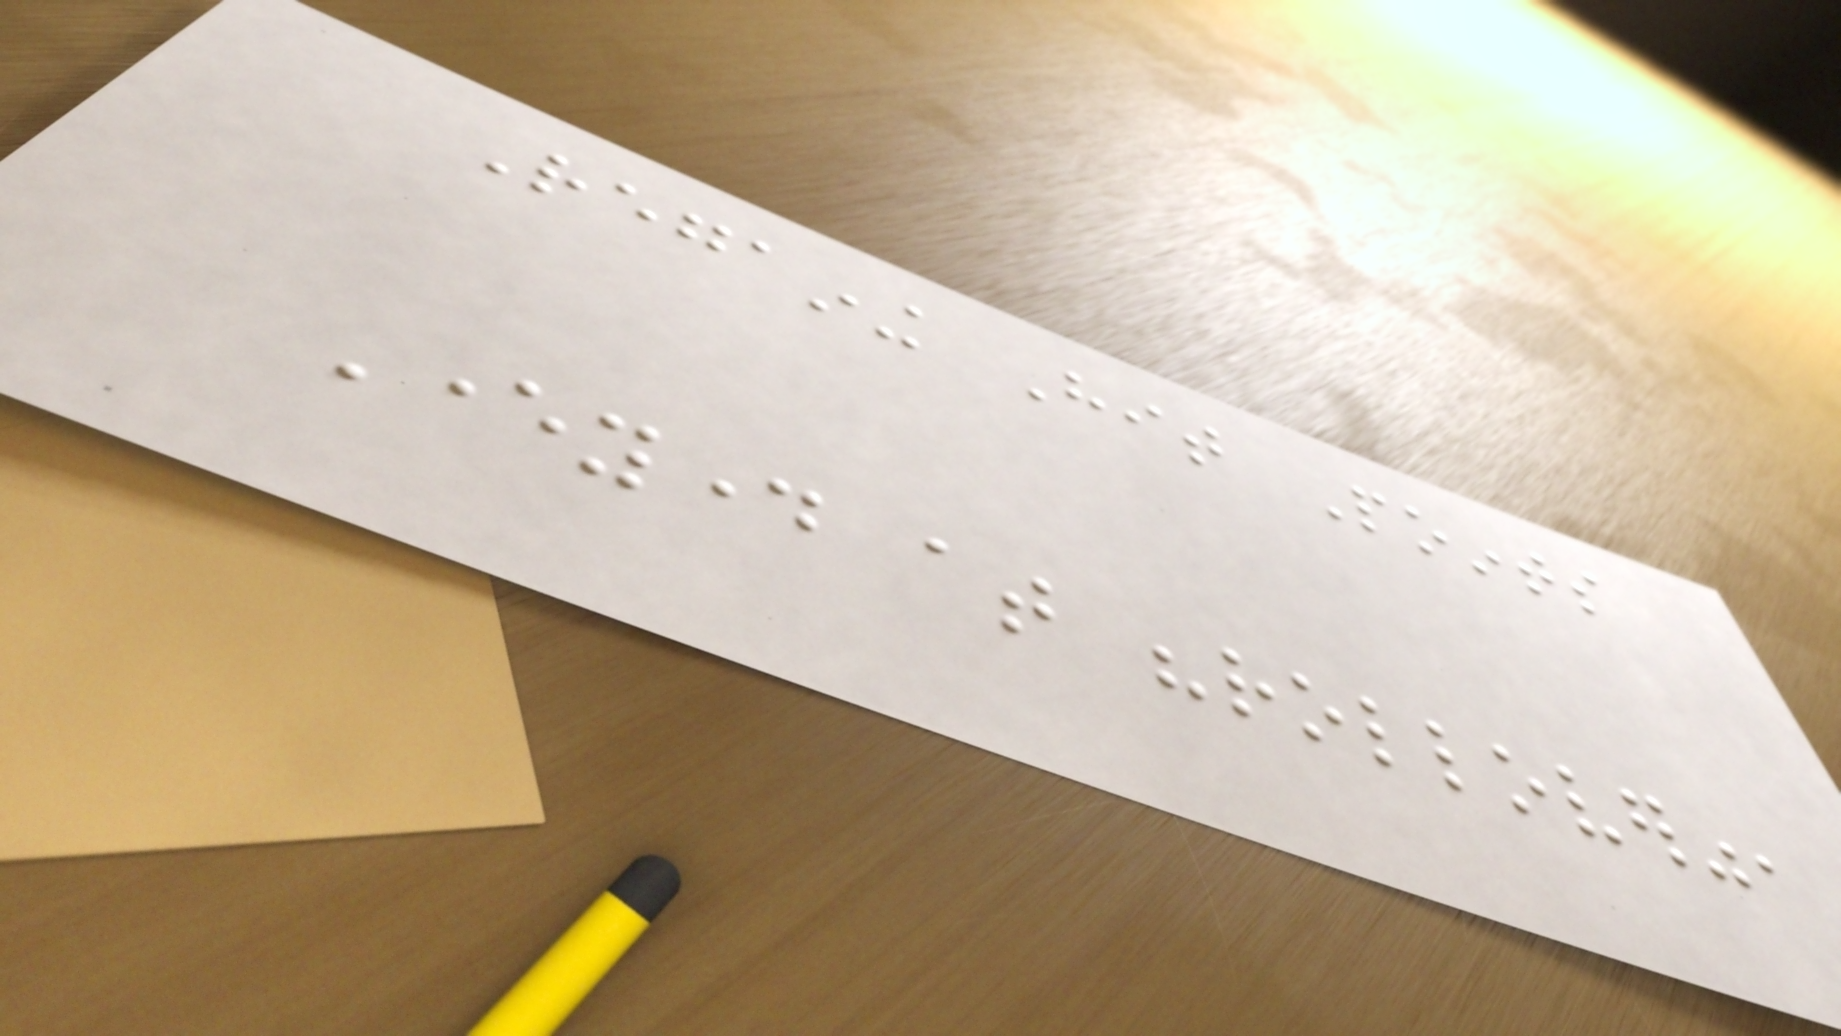Regaining Hit Points
Everyday at "rollover",
